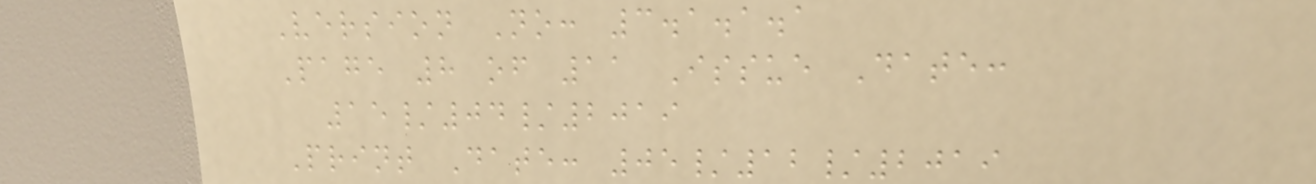Version No: 3.1.1.1
Page 8 of 11 Issue Date:
15/04/2019
Print Date: 05/12/2019
